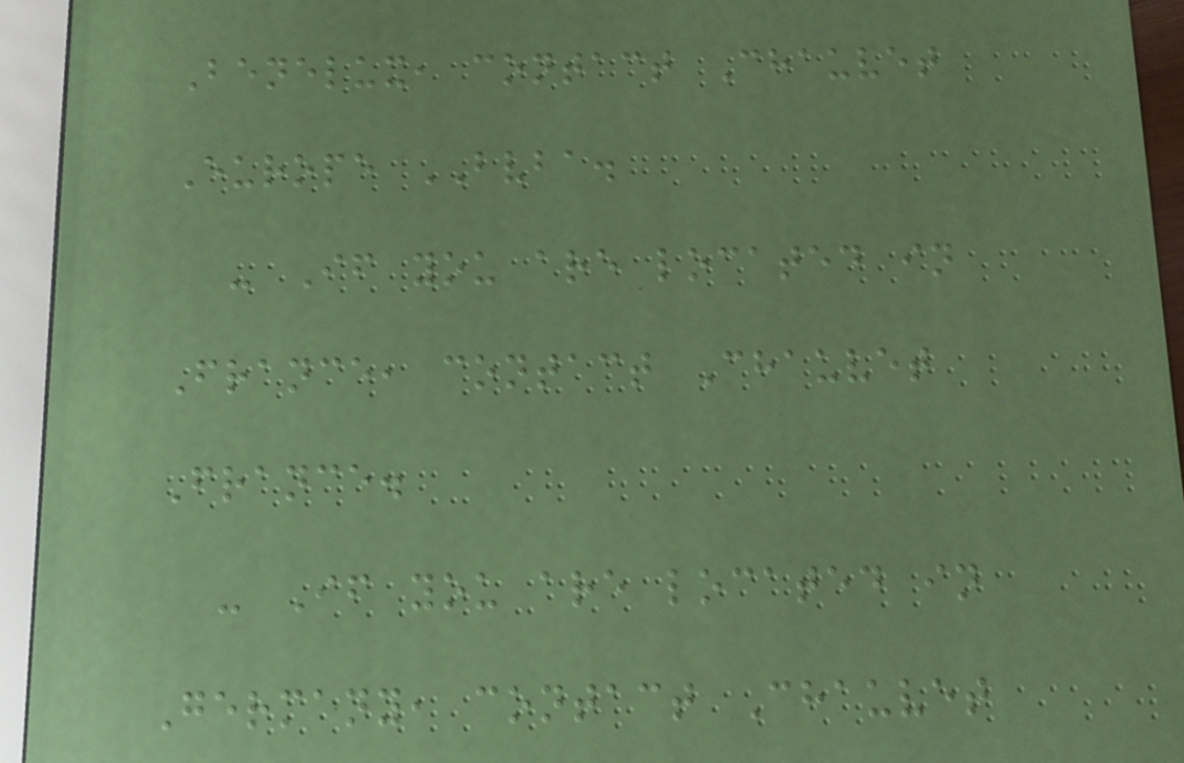Benelux, contact Chauvet
Europe BVBA.
- If you are located in
France, contact Chauvet
France.
- If you are located in
Germany, contact Chauvet
